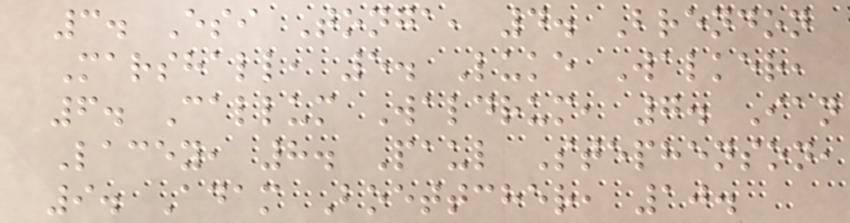3. Esi Tonga, 4. Brendon
Marshall, 5. Luke Walker,
6. Callum Waldrum, 7. Ian
Lacey, 8. Paul Stephenson,
9. Adam Boettcher, 10.
